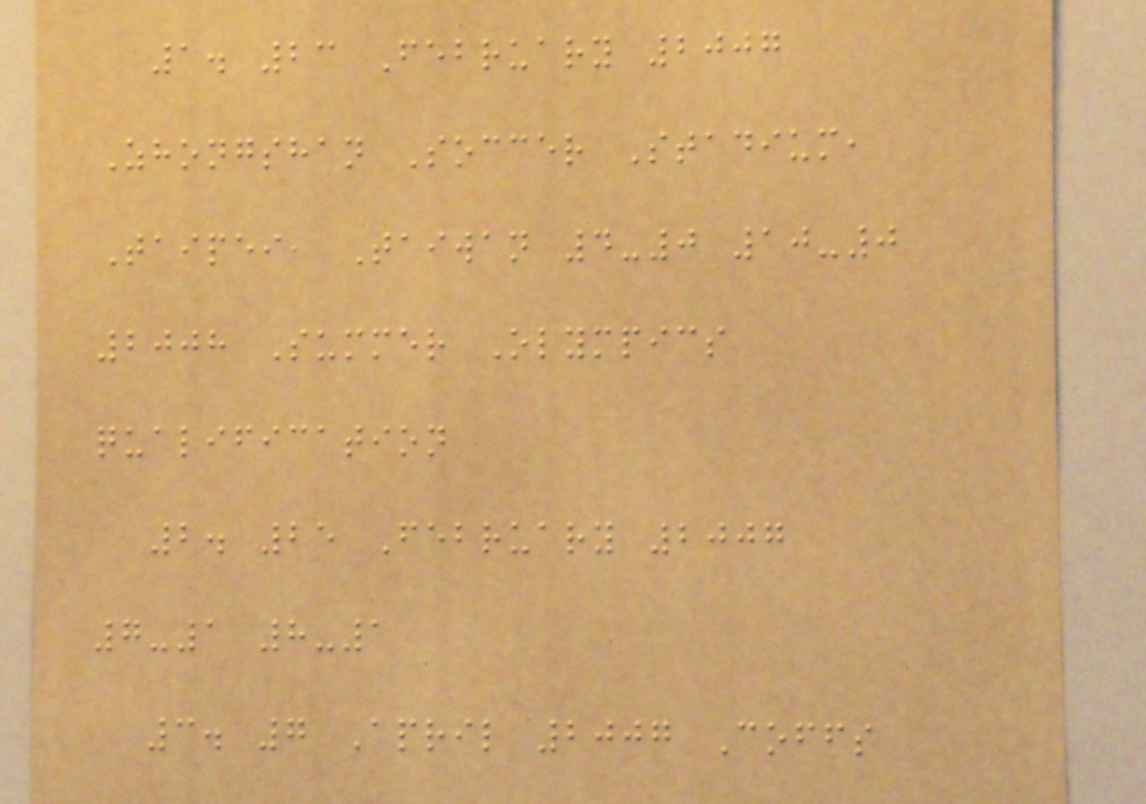1. 23 February 2007
Zhongshan Soccer Stadium,
Taipei, Taiwan 4-0 10-0
2008 Summer Olympics
qualification
2. 25 February 2007
7-1 8-1
3. 7 April 2007 Coffs
